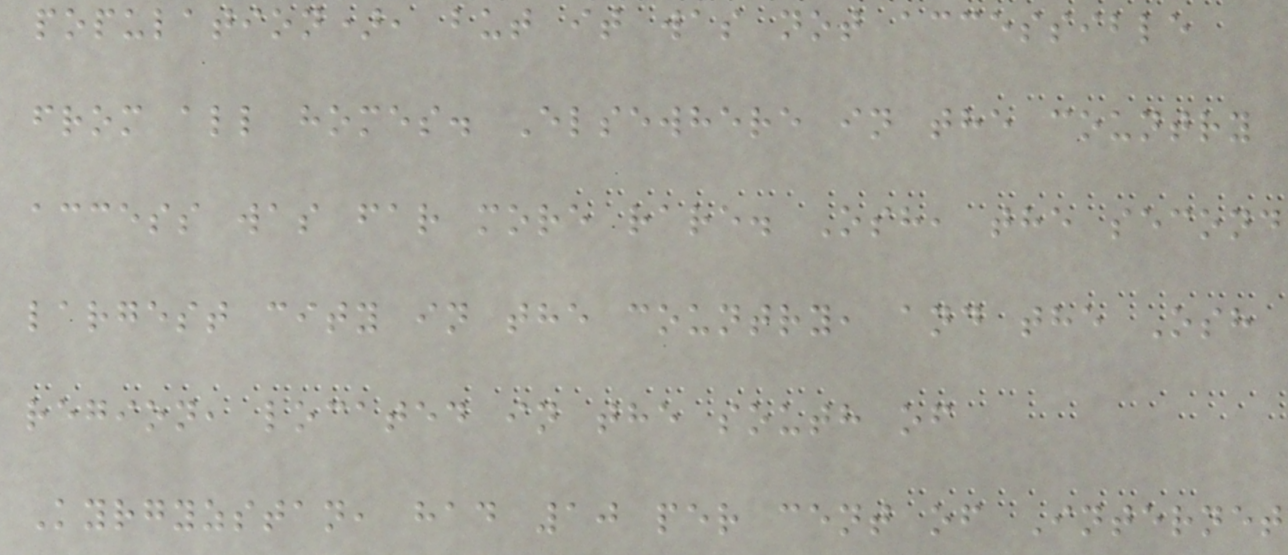population), but it was not accessible
from all homes. Elsewhere in the country
access was far more rare. Osh, the second
largest city in the country, and the Osh
region, located in the south of
Kyrgyzstan, had 10 per cent of Internet
